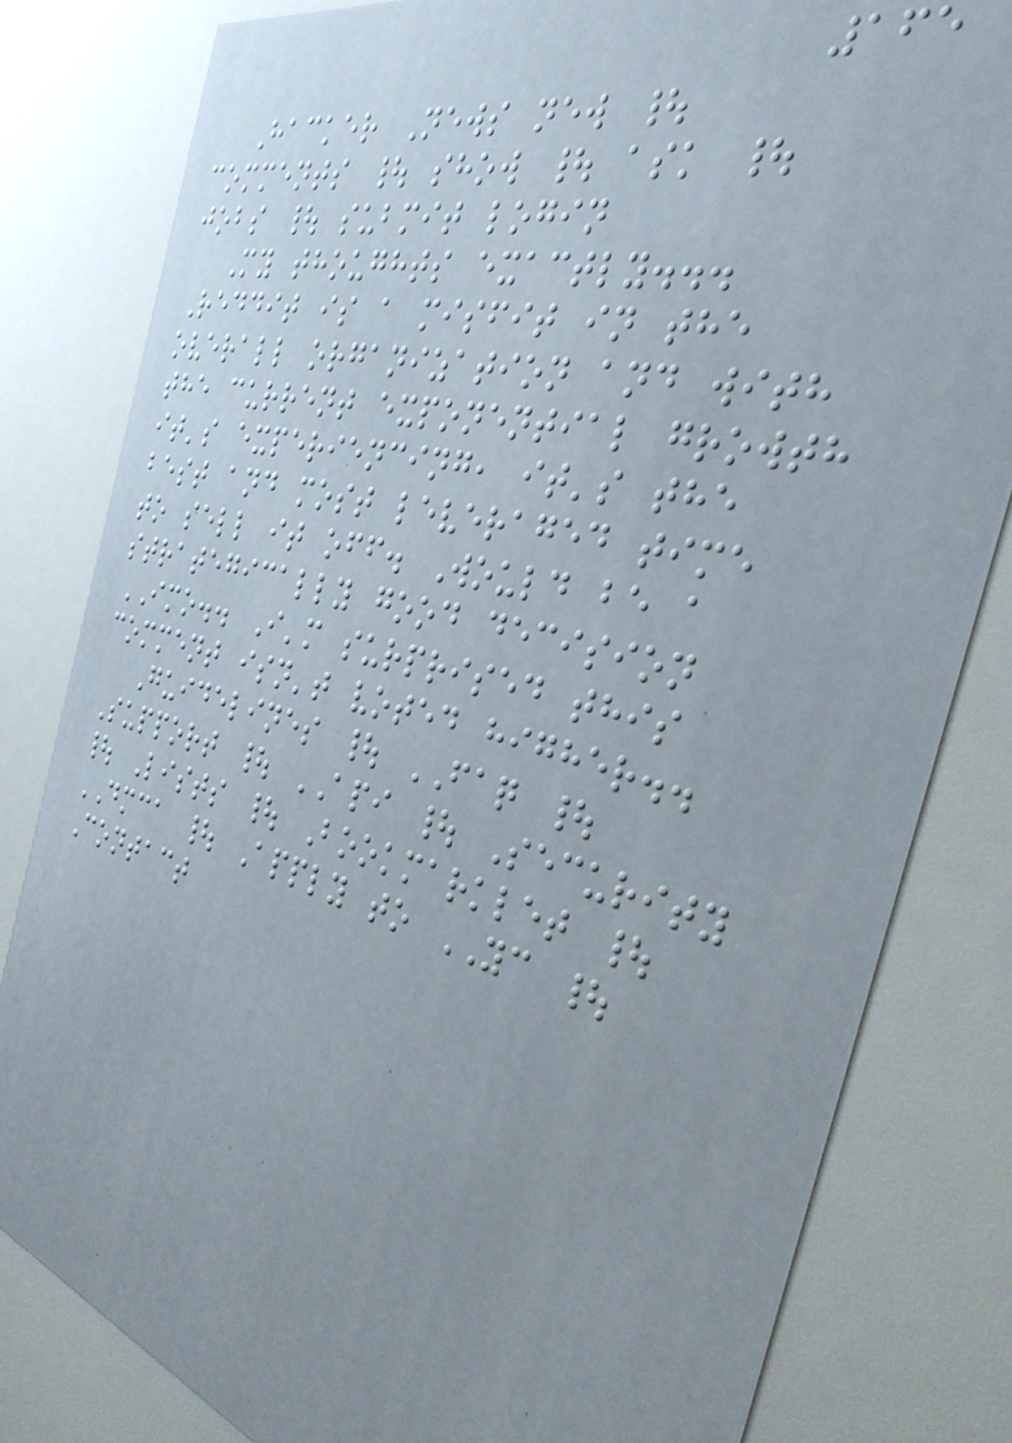165
Hacker News new |
comments | show | ask |
jobs | submit login
My thoughts exactly...
Reddit is a misfit in the
overall organization and with
the current exponential growth
it's experiencing, it's the
best and most leveraged time
to sell it off. Would be a
strategically good decision
IMO.. I'm surprised this
comment isn't voted higher..
Guidelines | FAQ |
Support | API | Security
| Lists | Bookmarklet |
DMCA | Apply to YC |
Contact
